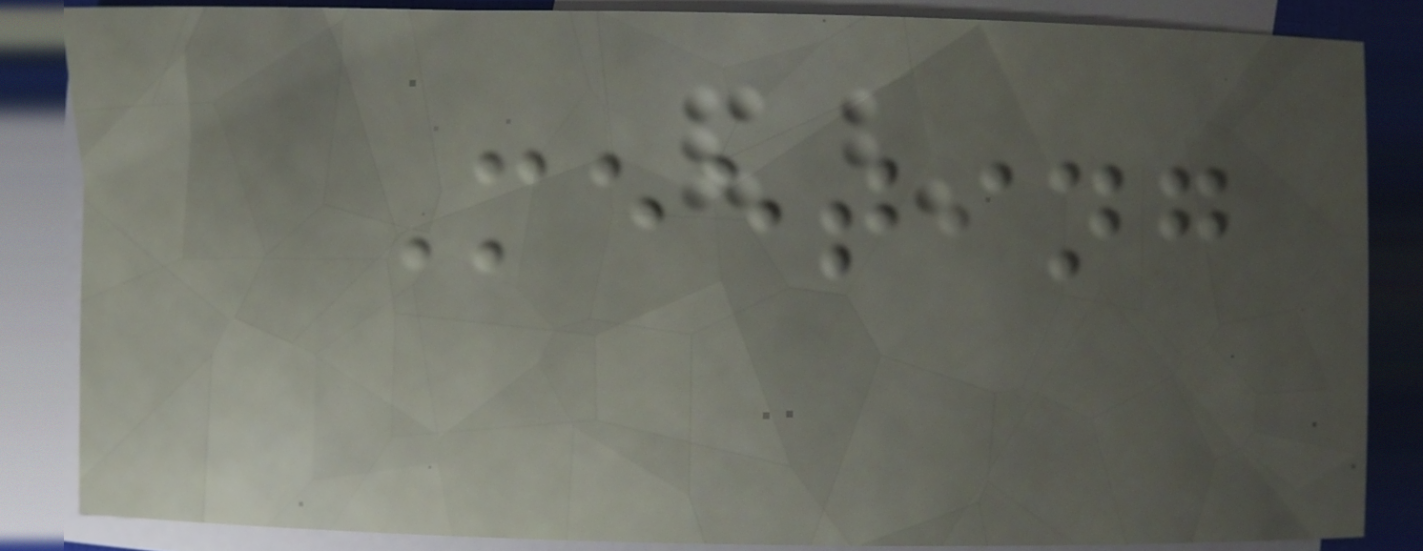Meeting
